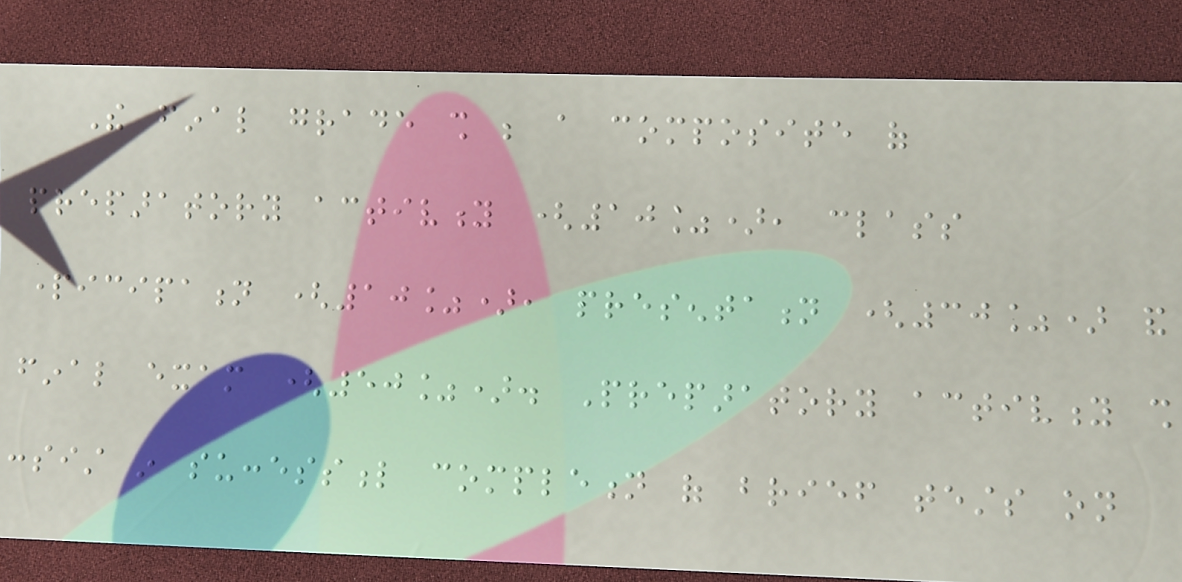The final grade shall be a composite of
preparatory activity (10%), class
participation (10%), presentation (30%) and
final exam (50%). Preparatory activity shall
consist in successful completion of brief tests on
